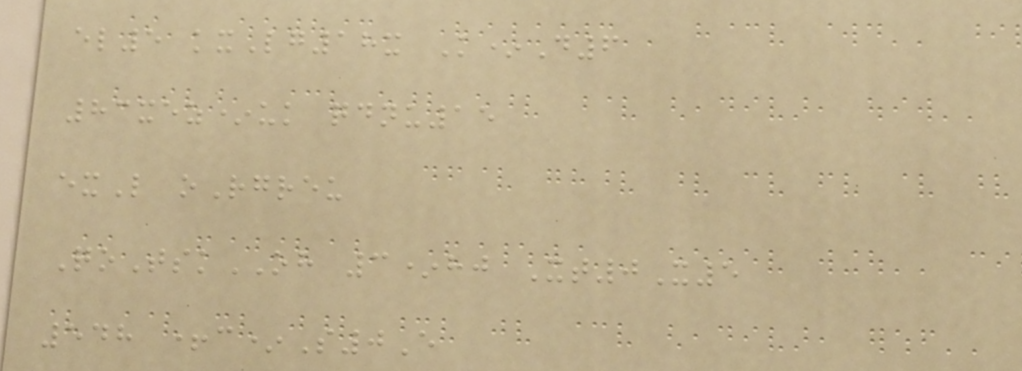el5 kxLg18x K*D6
83xez*uk qdnu15
exL oRgreu
QoTskOH 3*hj Xt0X5
548 +c*S0E
